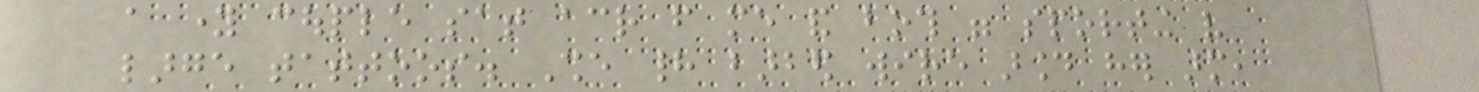a young couple sat across from me and both were sporting very
large tattoos. She had barbed wire around her arm,
